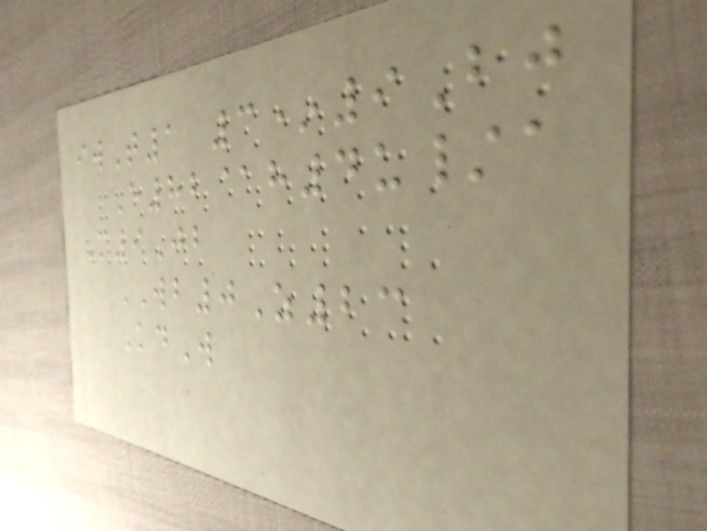iwT1 3*9Bj
E82@h4u/a
M9Jb
WB0Z23
KdW
